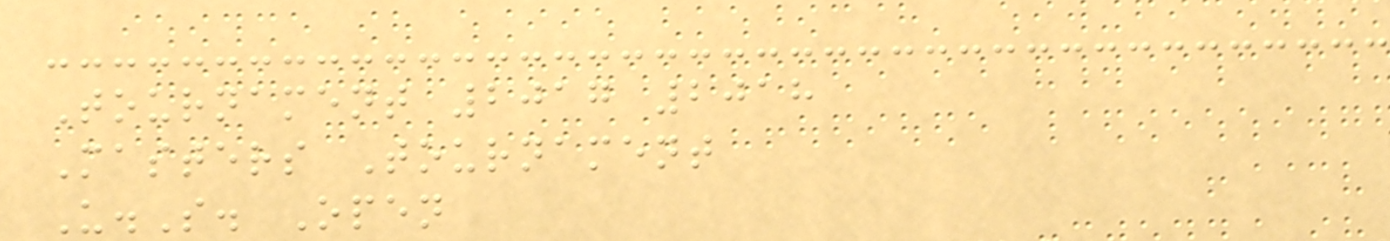Tournament 2017 2018
Masters Tournament
U.S. Open
